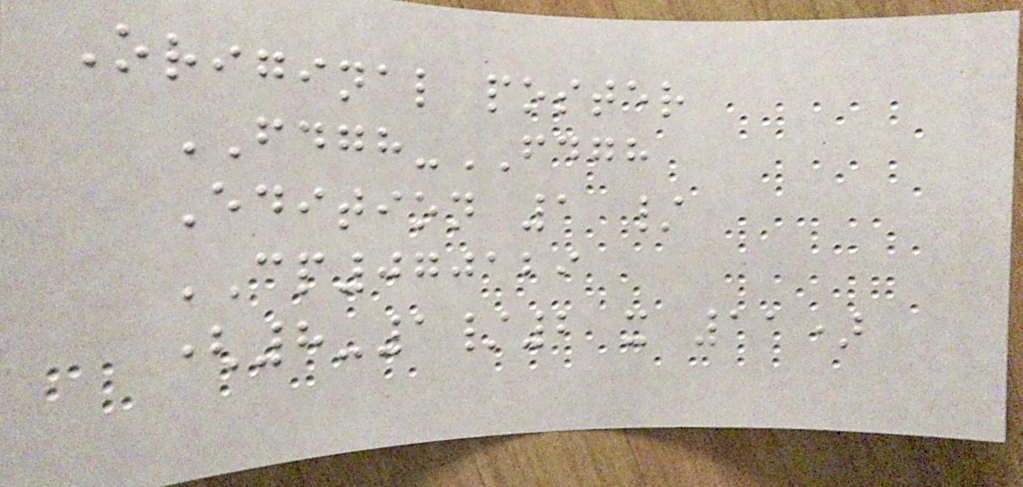Original poster
FDGH-FDGH
Edition 1 /
CP070129
(8-1/2 x 11)
